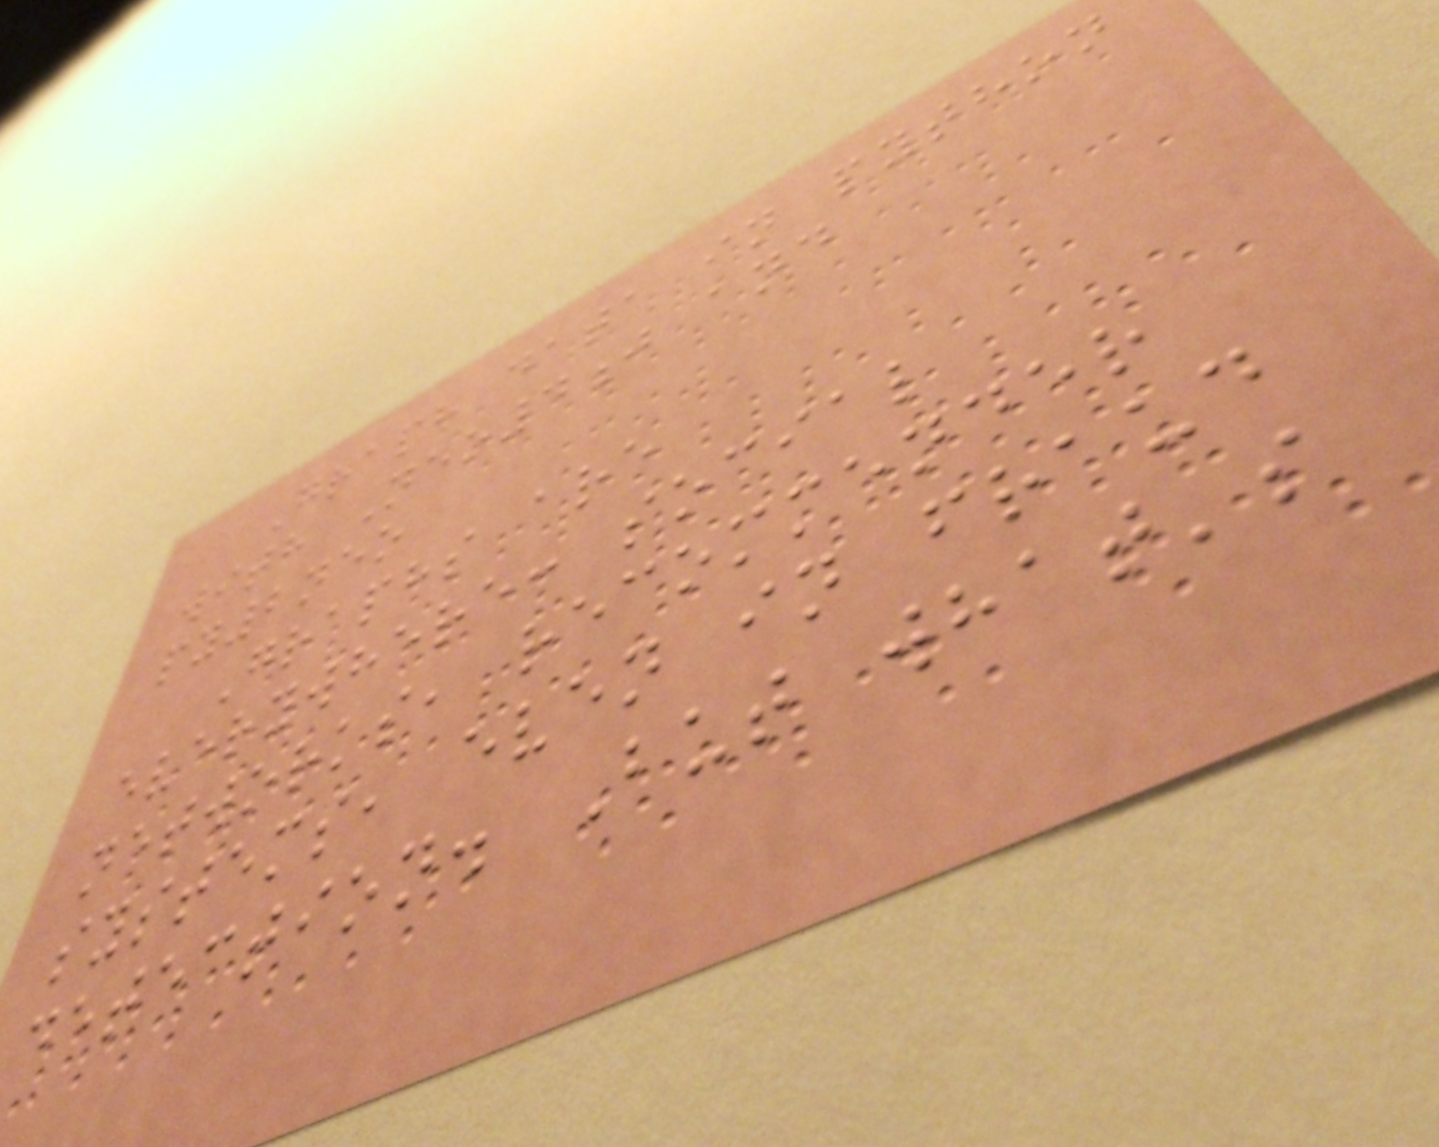Graph data in python
with Neo4j and
py2neo
Graphs are
everywhere: social
networks, recommender
systems, even in fraud
detection. But what's
